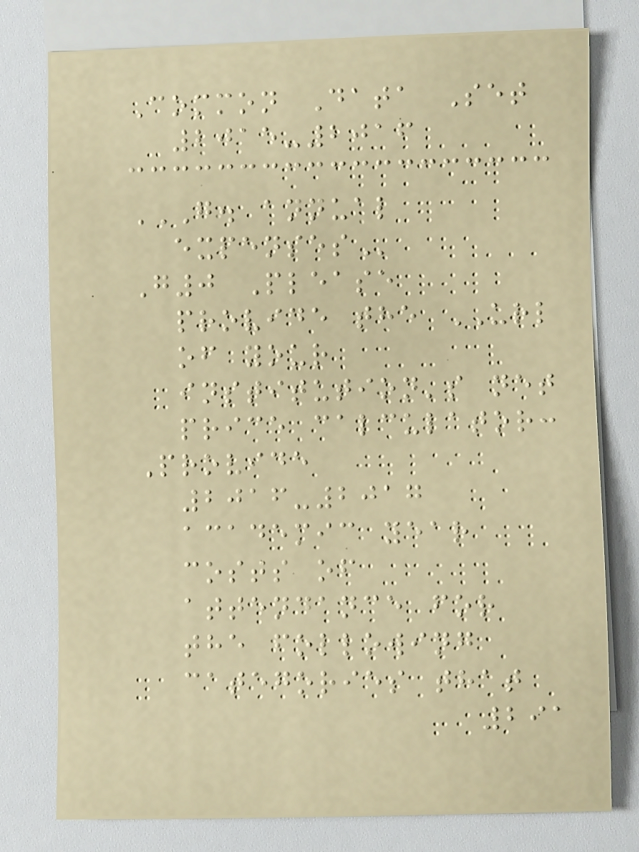Common Data Set
2015-2016
G. ANNUAL
EXPENSES
G0 Please
provide the URL
of your
institution's net
price calculator:
Provide
2016-2017
academic year
costs of
attendance for
the following
categories that
291
